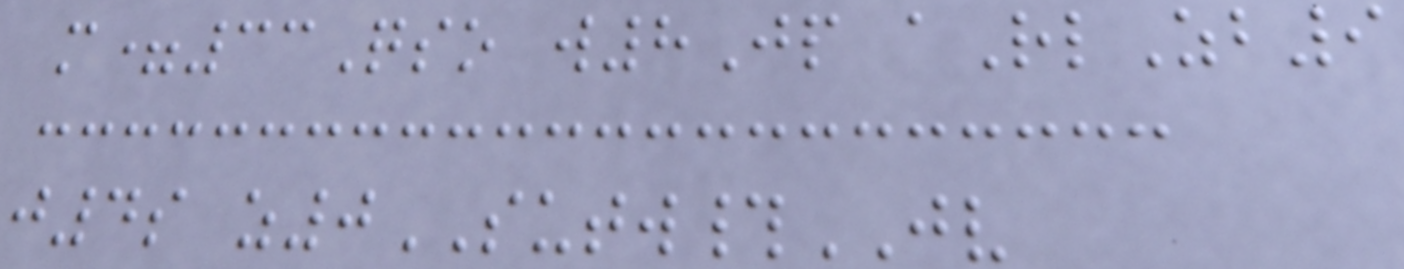m=33Qso w8Jp aRlZb9
j4s z0SUTW#JV
